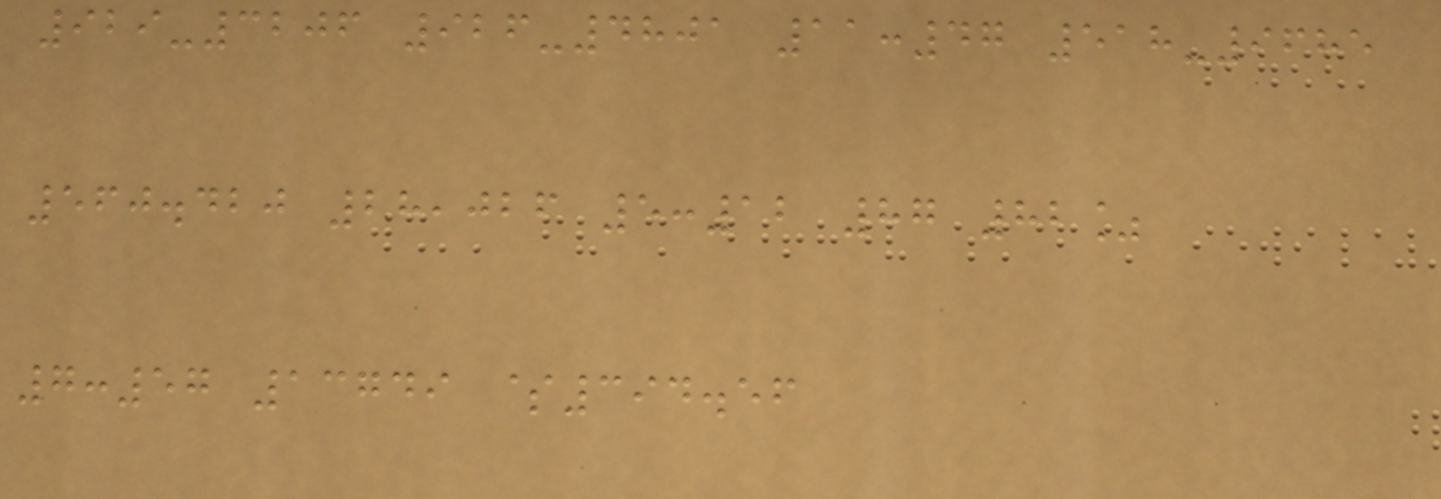929-3206 926-4801 11:47 518-9685
560.420 28,026 5:12 87 82%
7:57 13749 $394.56
